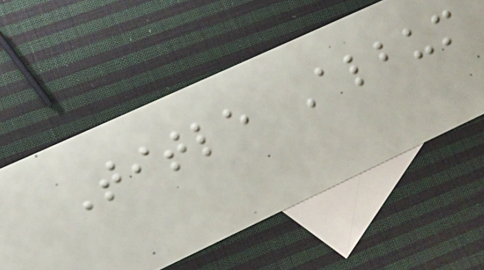Title Album
